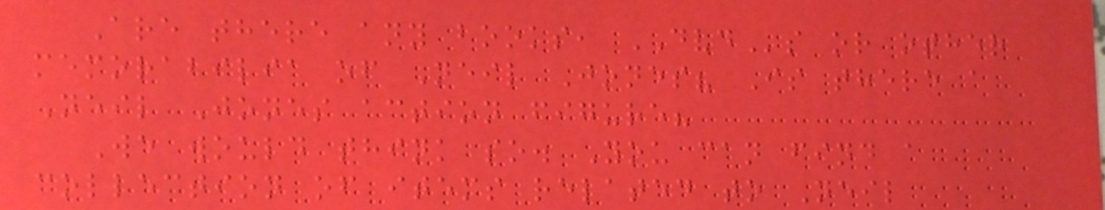Are there any books, DVDs or other
memorabilia of Neil Jones? Is there a
Neil Jones action figure?
We would think so. You can find a
collection of items related to Neil
